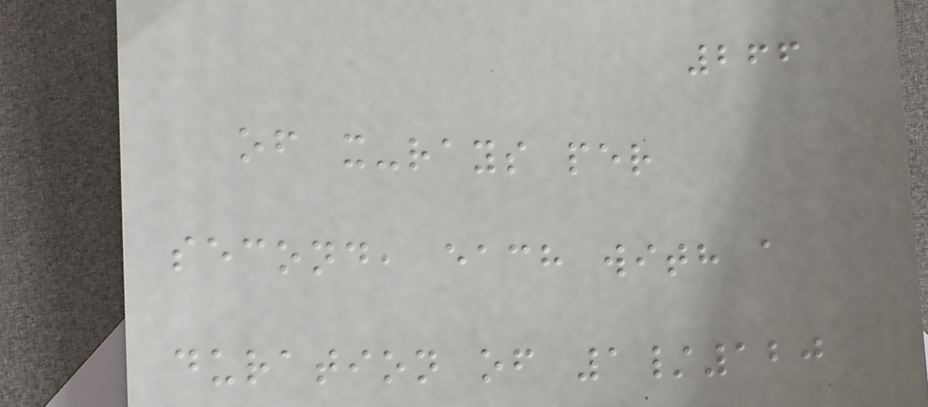266
of x-rays per
second, each with a
duration of 1/120
